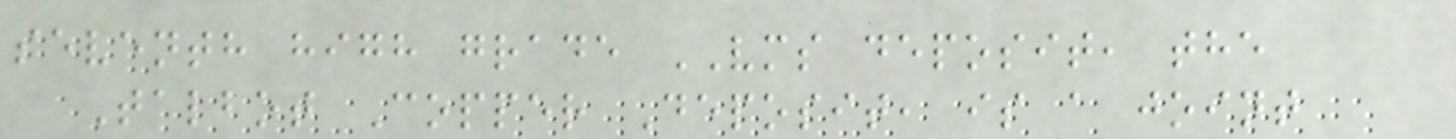seventh high grade VMS deposit, the
Talbot Copper Deposit, is a joint
